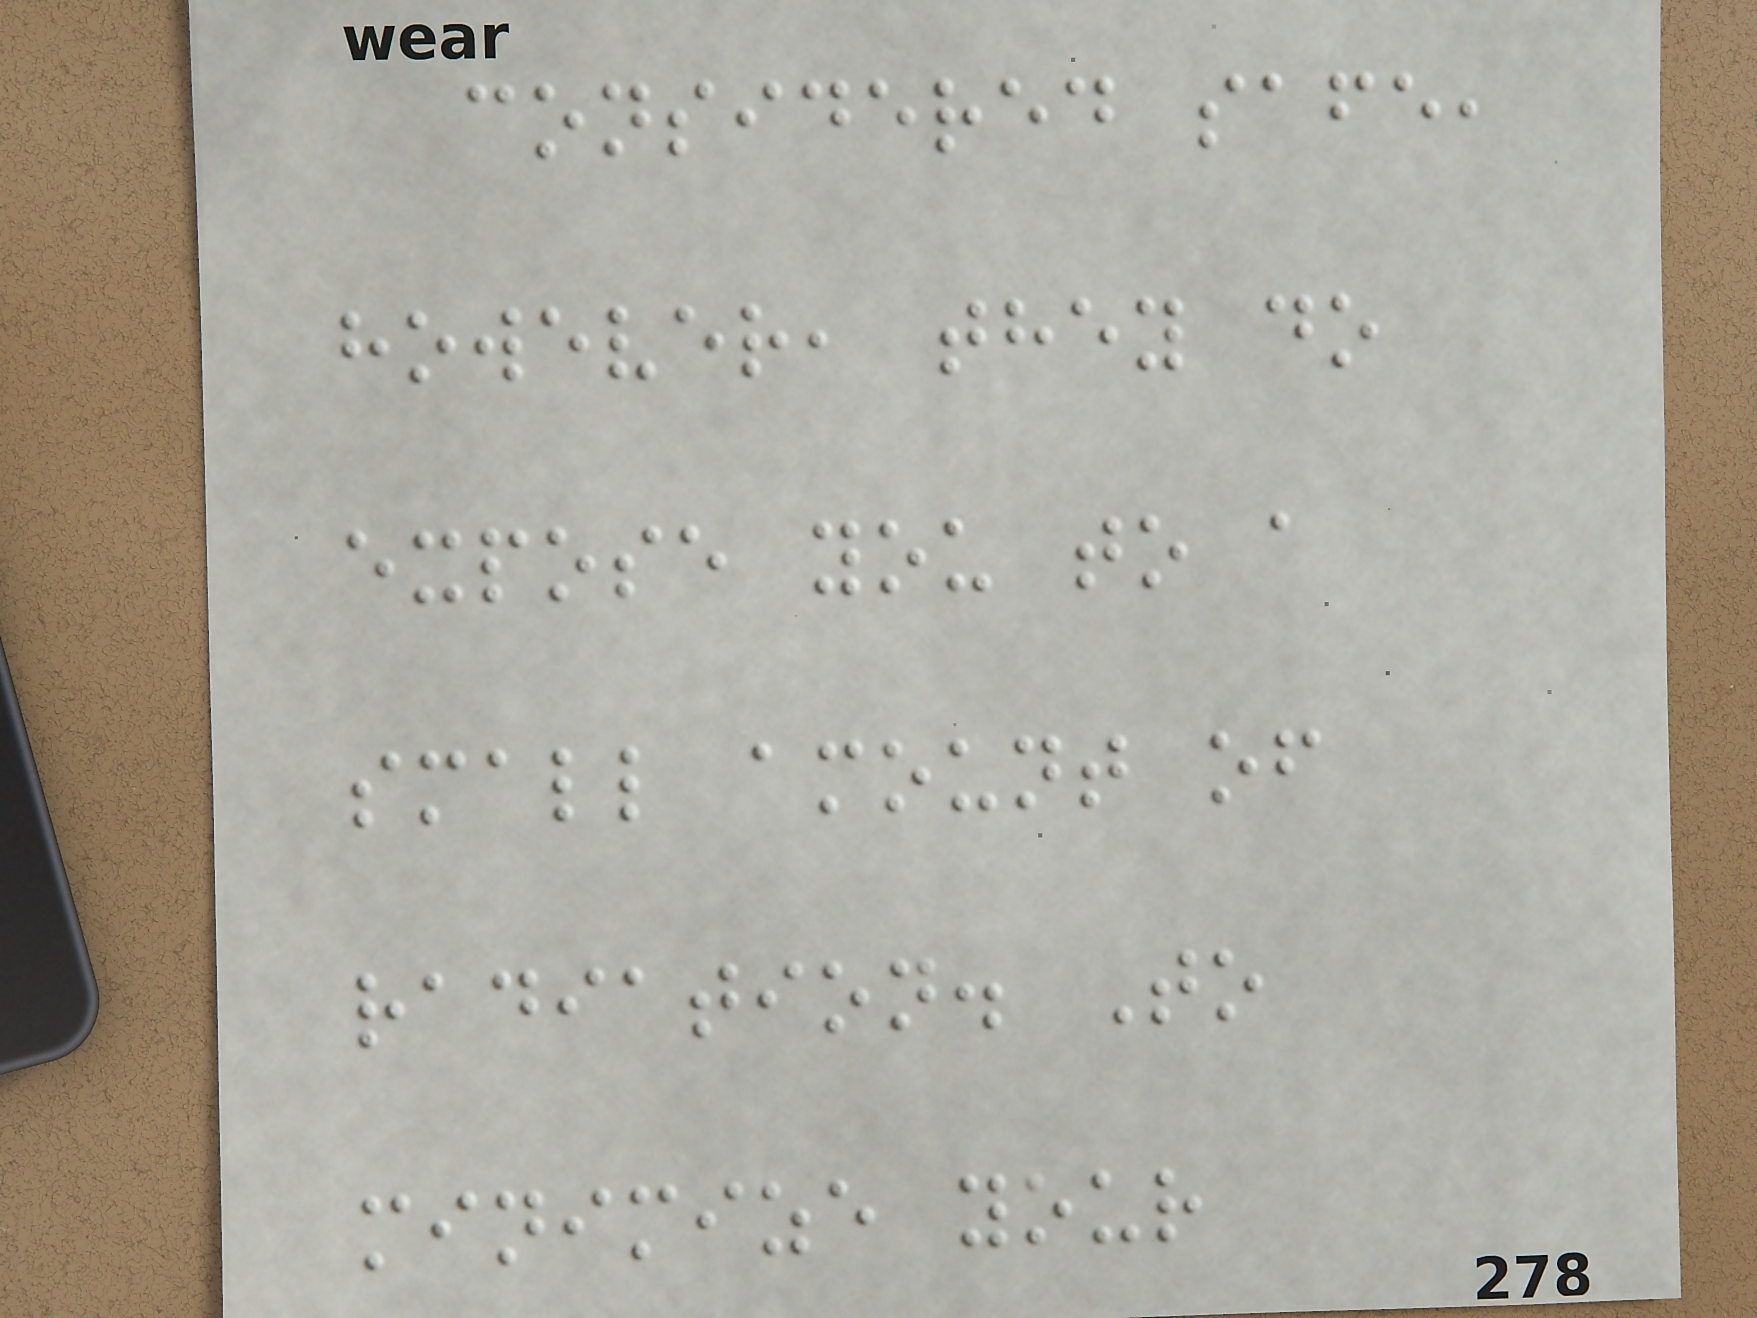considered safe,
however, they do
expose you to a
small amount of
radiation. To
minimize your
